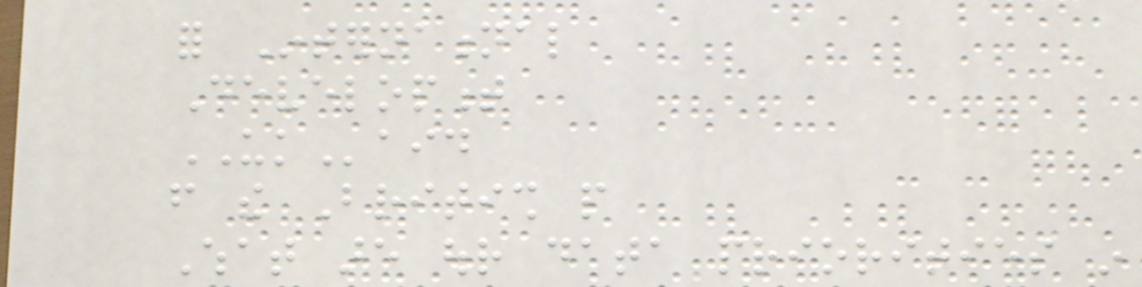for International
Development
UKaid
from the British people
What are our data priorities in
